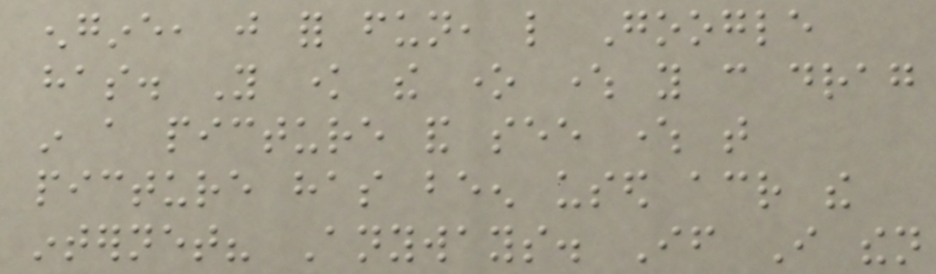engine, just for fun, like Google
has. You know the one where you can drag
in a picture and see where that
picture has been used across the
internet? Anyways. If I then
